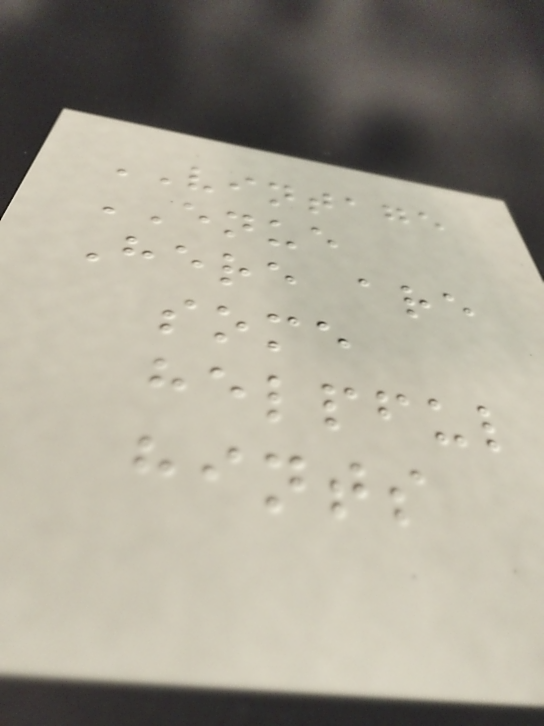VINTAGE
ENUE
Here are
some
helpful
hints
